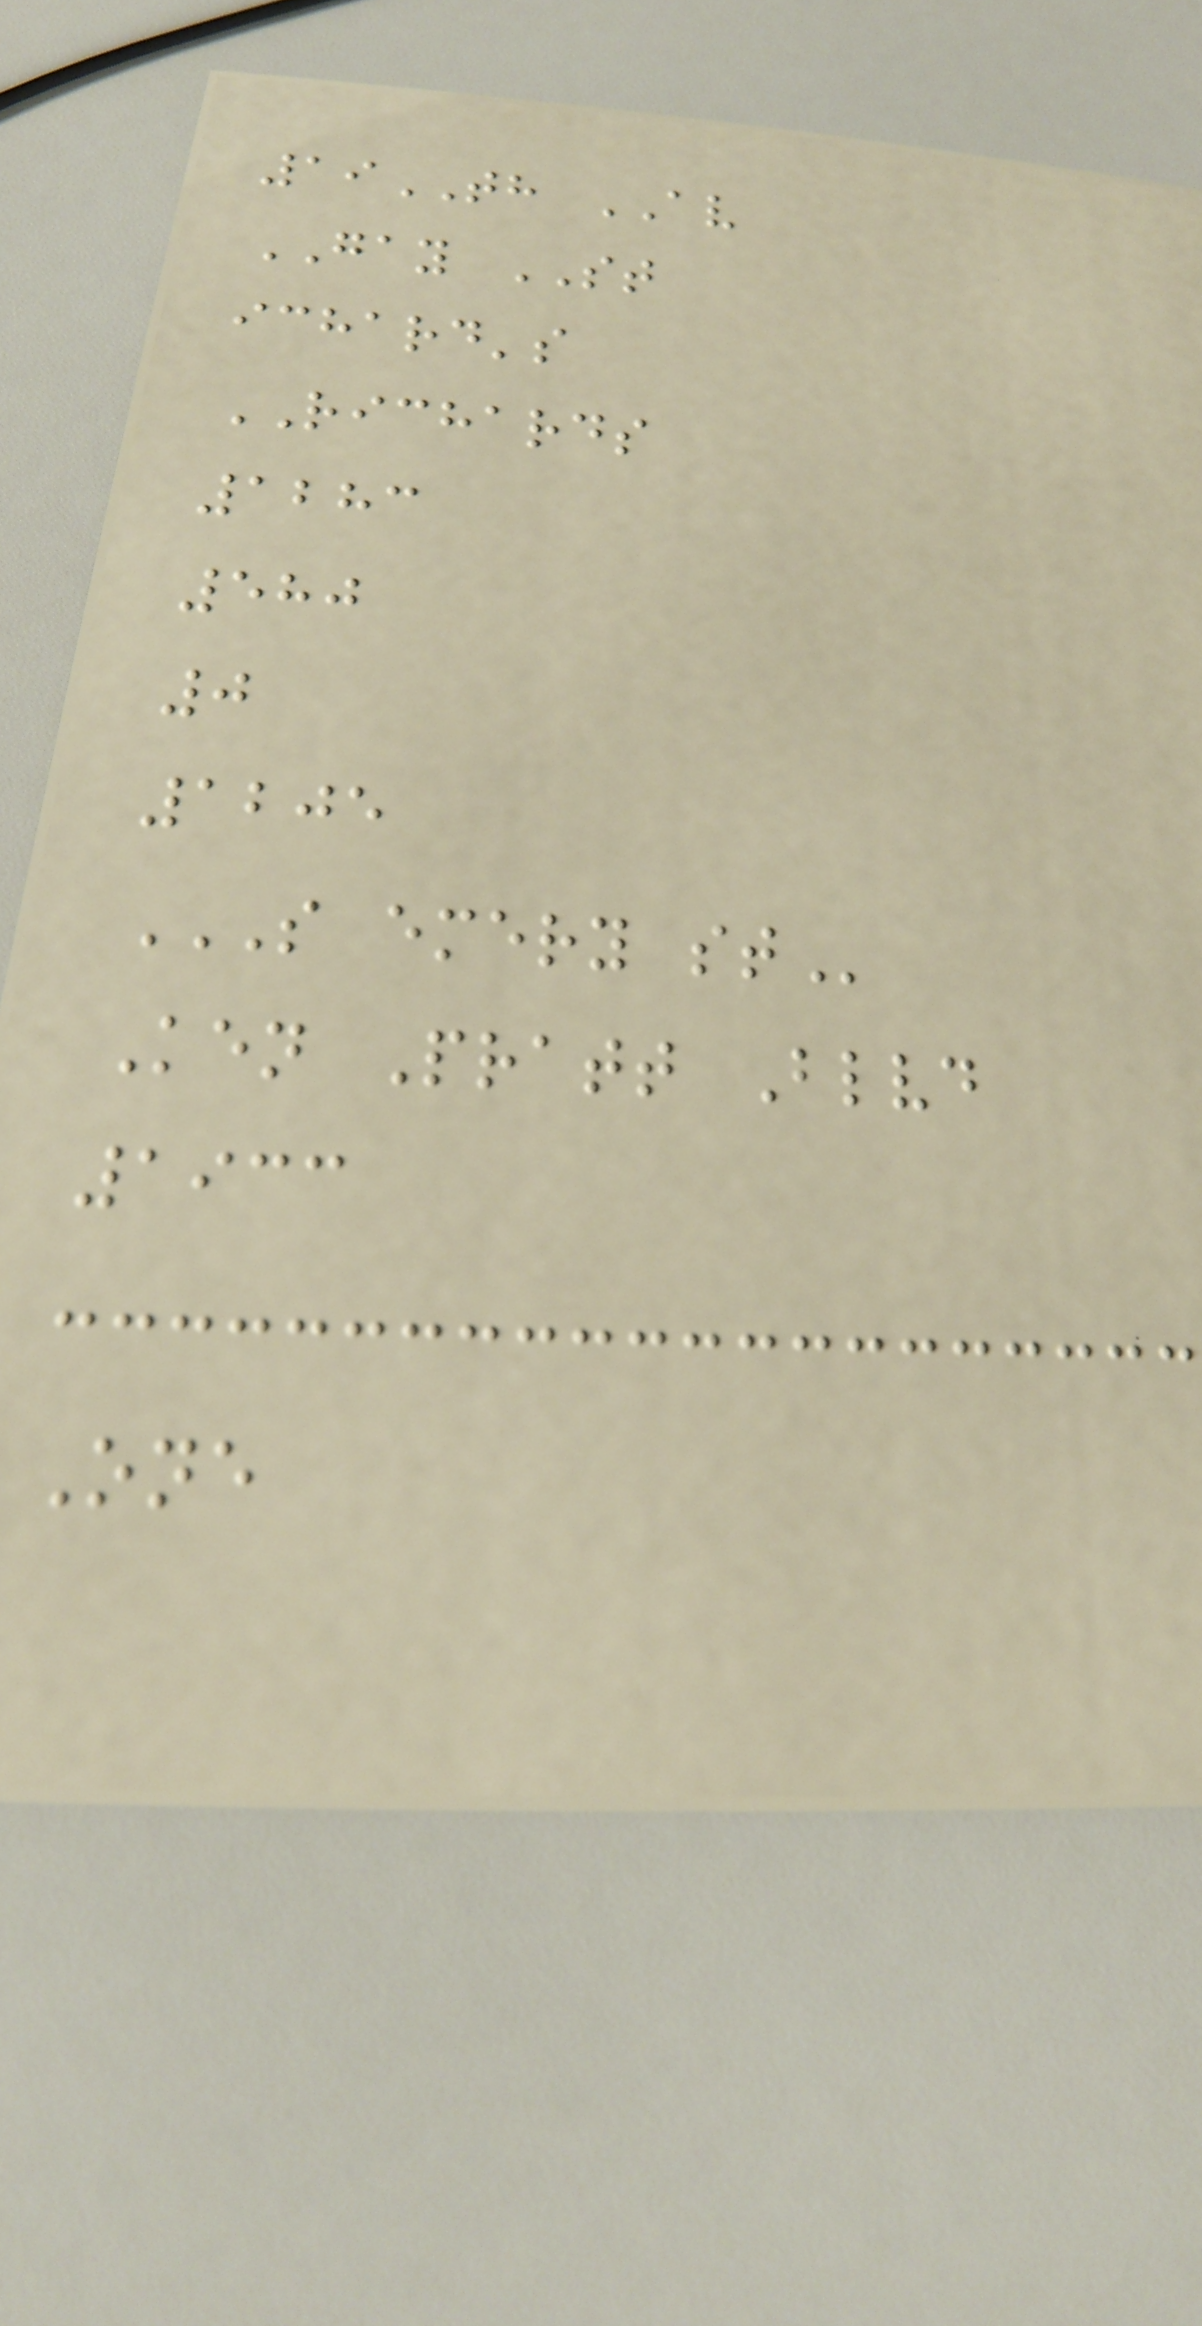19TH AV
GAY ST
ichard's
RICHARDS
1283
580
0
1205
S EMERY ST
Ken Pratt Blvd
1933
One
